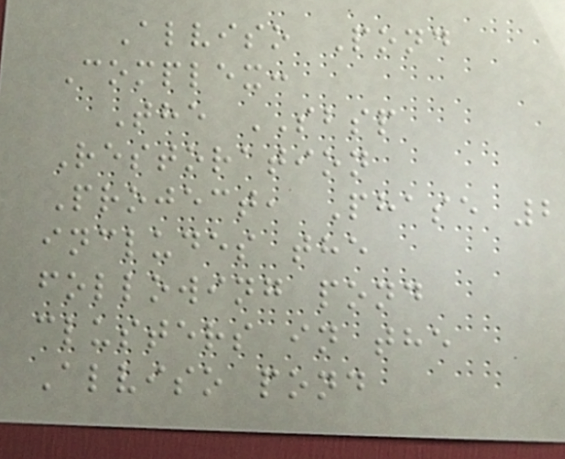Alviso Pond
Complex:
The SBSP
Restoration
Project, Phase 2
includes the
following pond
clusters in the
Alviso pond
